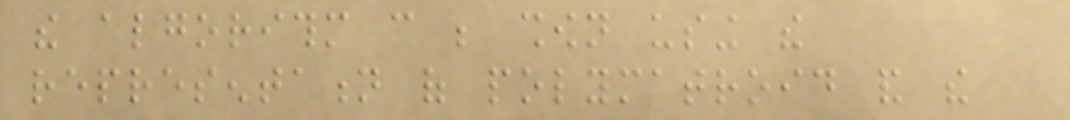the algorithm can be shown using the
representation of polymatroid and the
